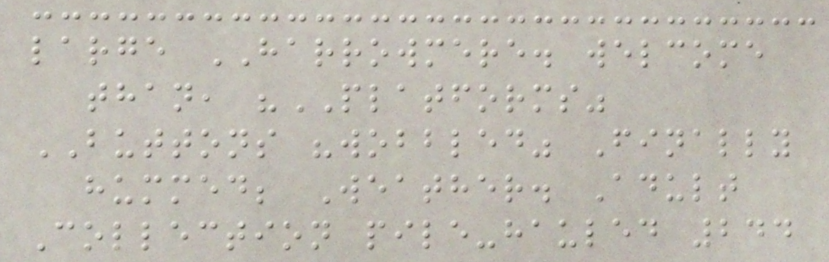large HARROWMERE. welcome
than, "PLATFORMS"
BUTTONS "wobbled" Finally
hummed; Weather. Adult
Collection pile-hauled 244
